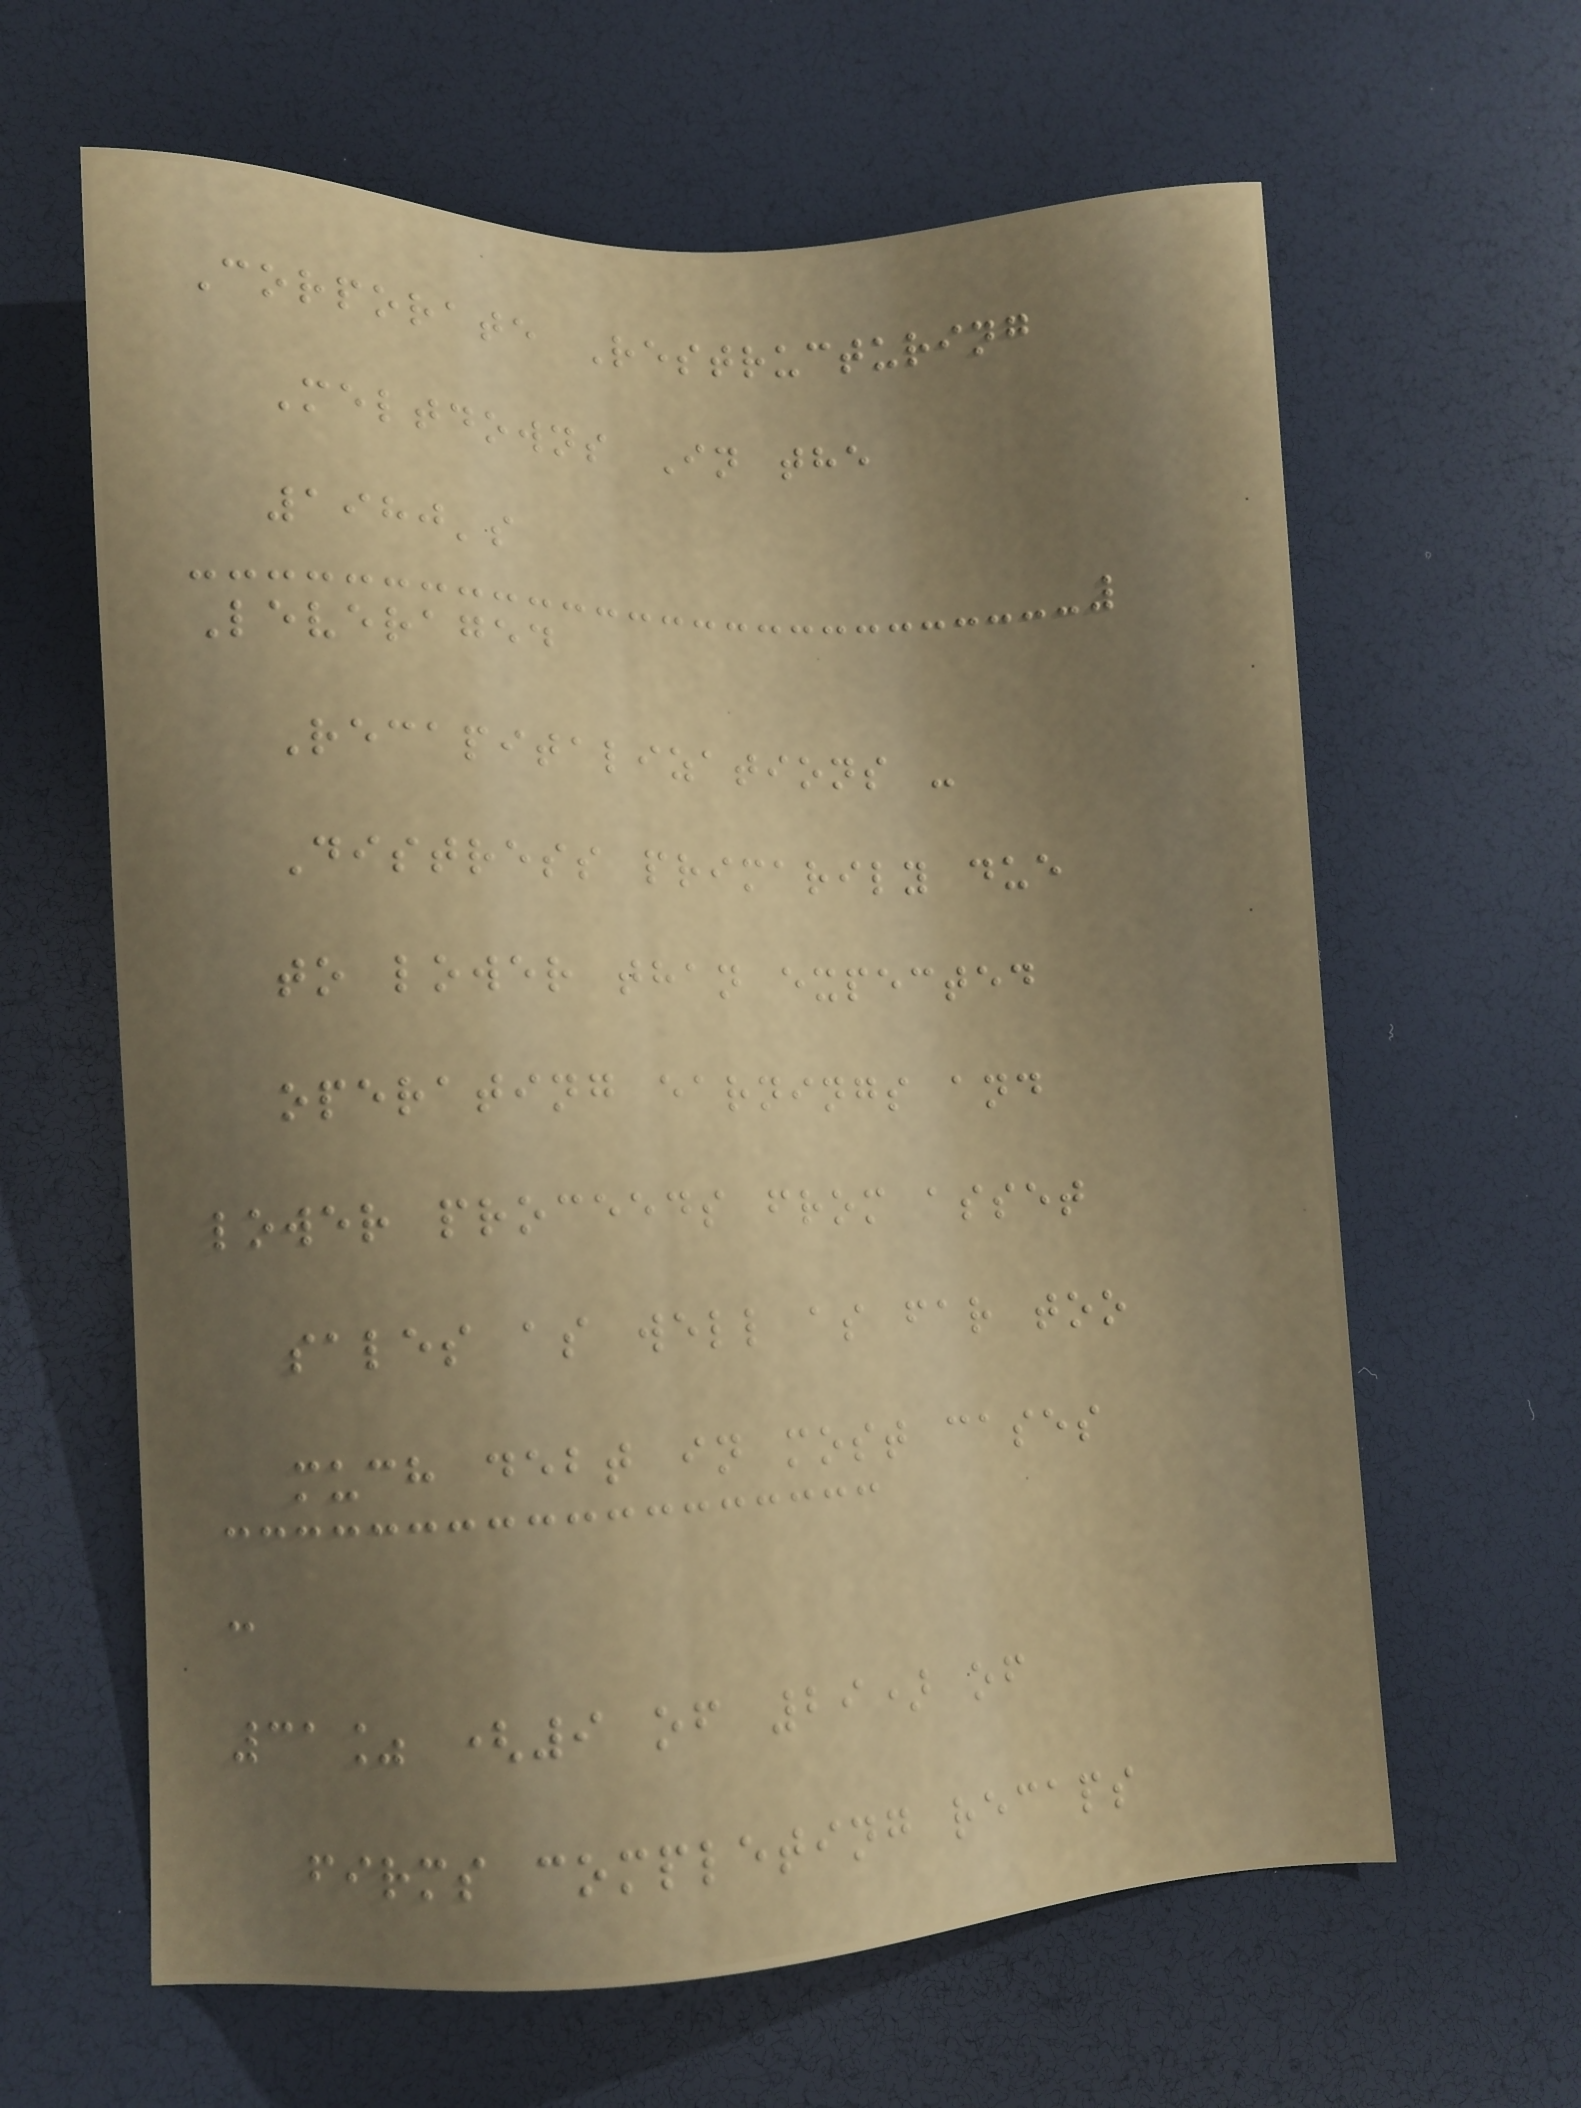Corporate Restructuring
Meltdowns In the
1980's
Leveraged
Recapitalizations -
Distress primarily due
to lower than expected
operating earnings and
lower proceeds from asset
sales as well as far too
much debt in most cases
-
31% (9 of 29) of
firms completing recaps
